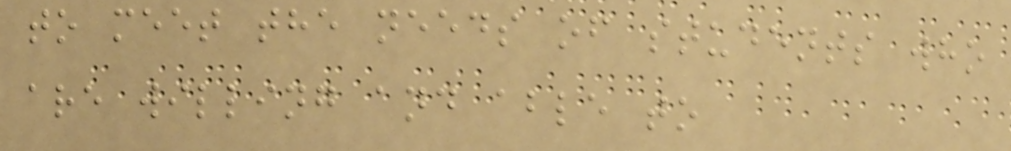to meet the needs of students who
are willing and able to
